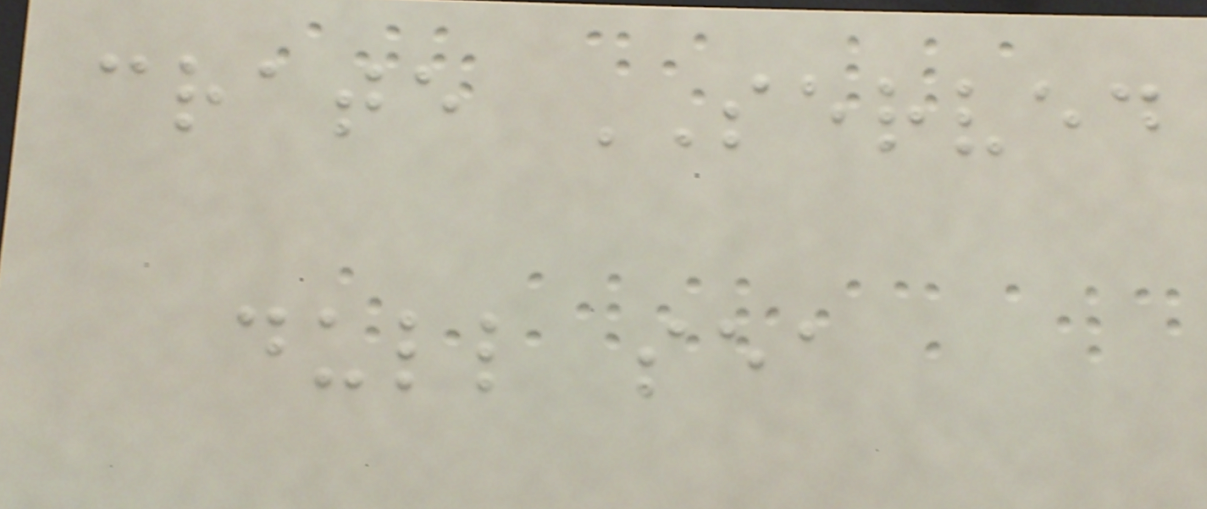crate SERVED
dull sea
